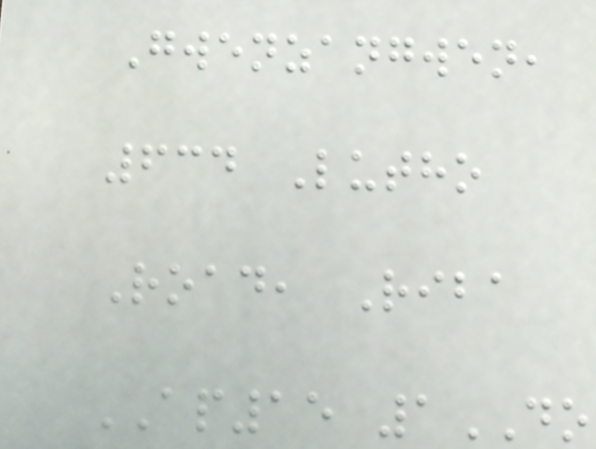Gwenzangwen,
634 Lutho
Road, Riba
AP15 1DO
